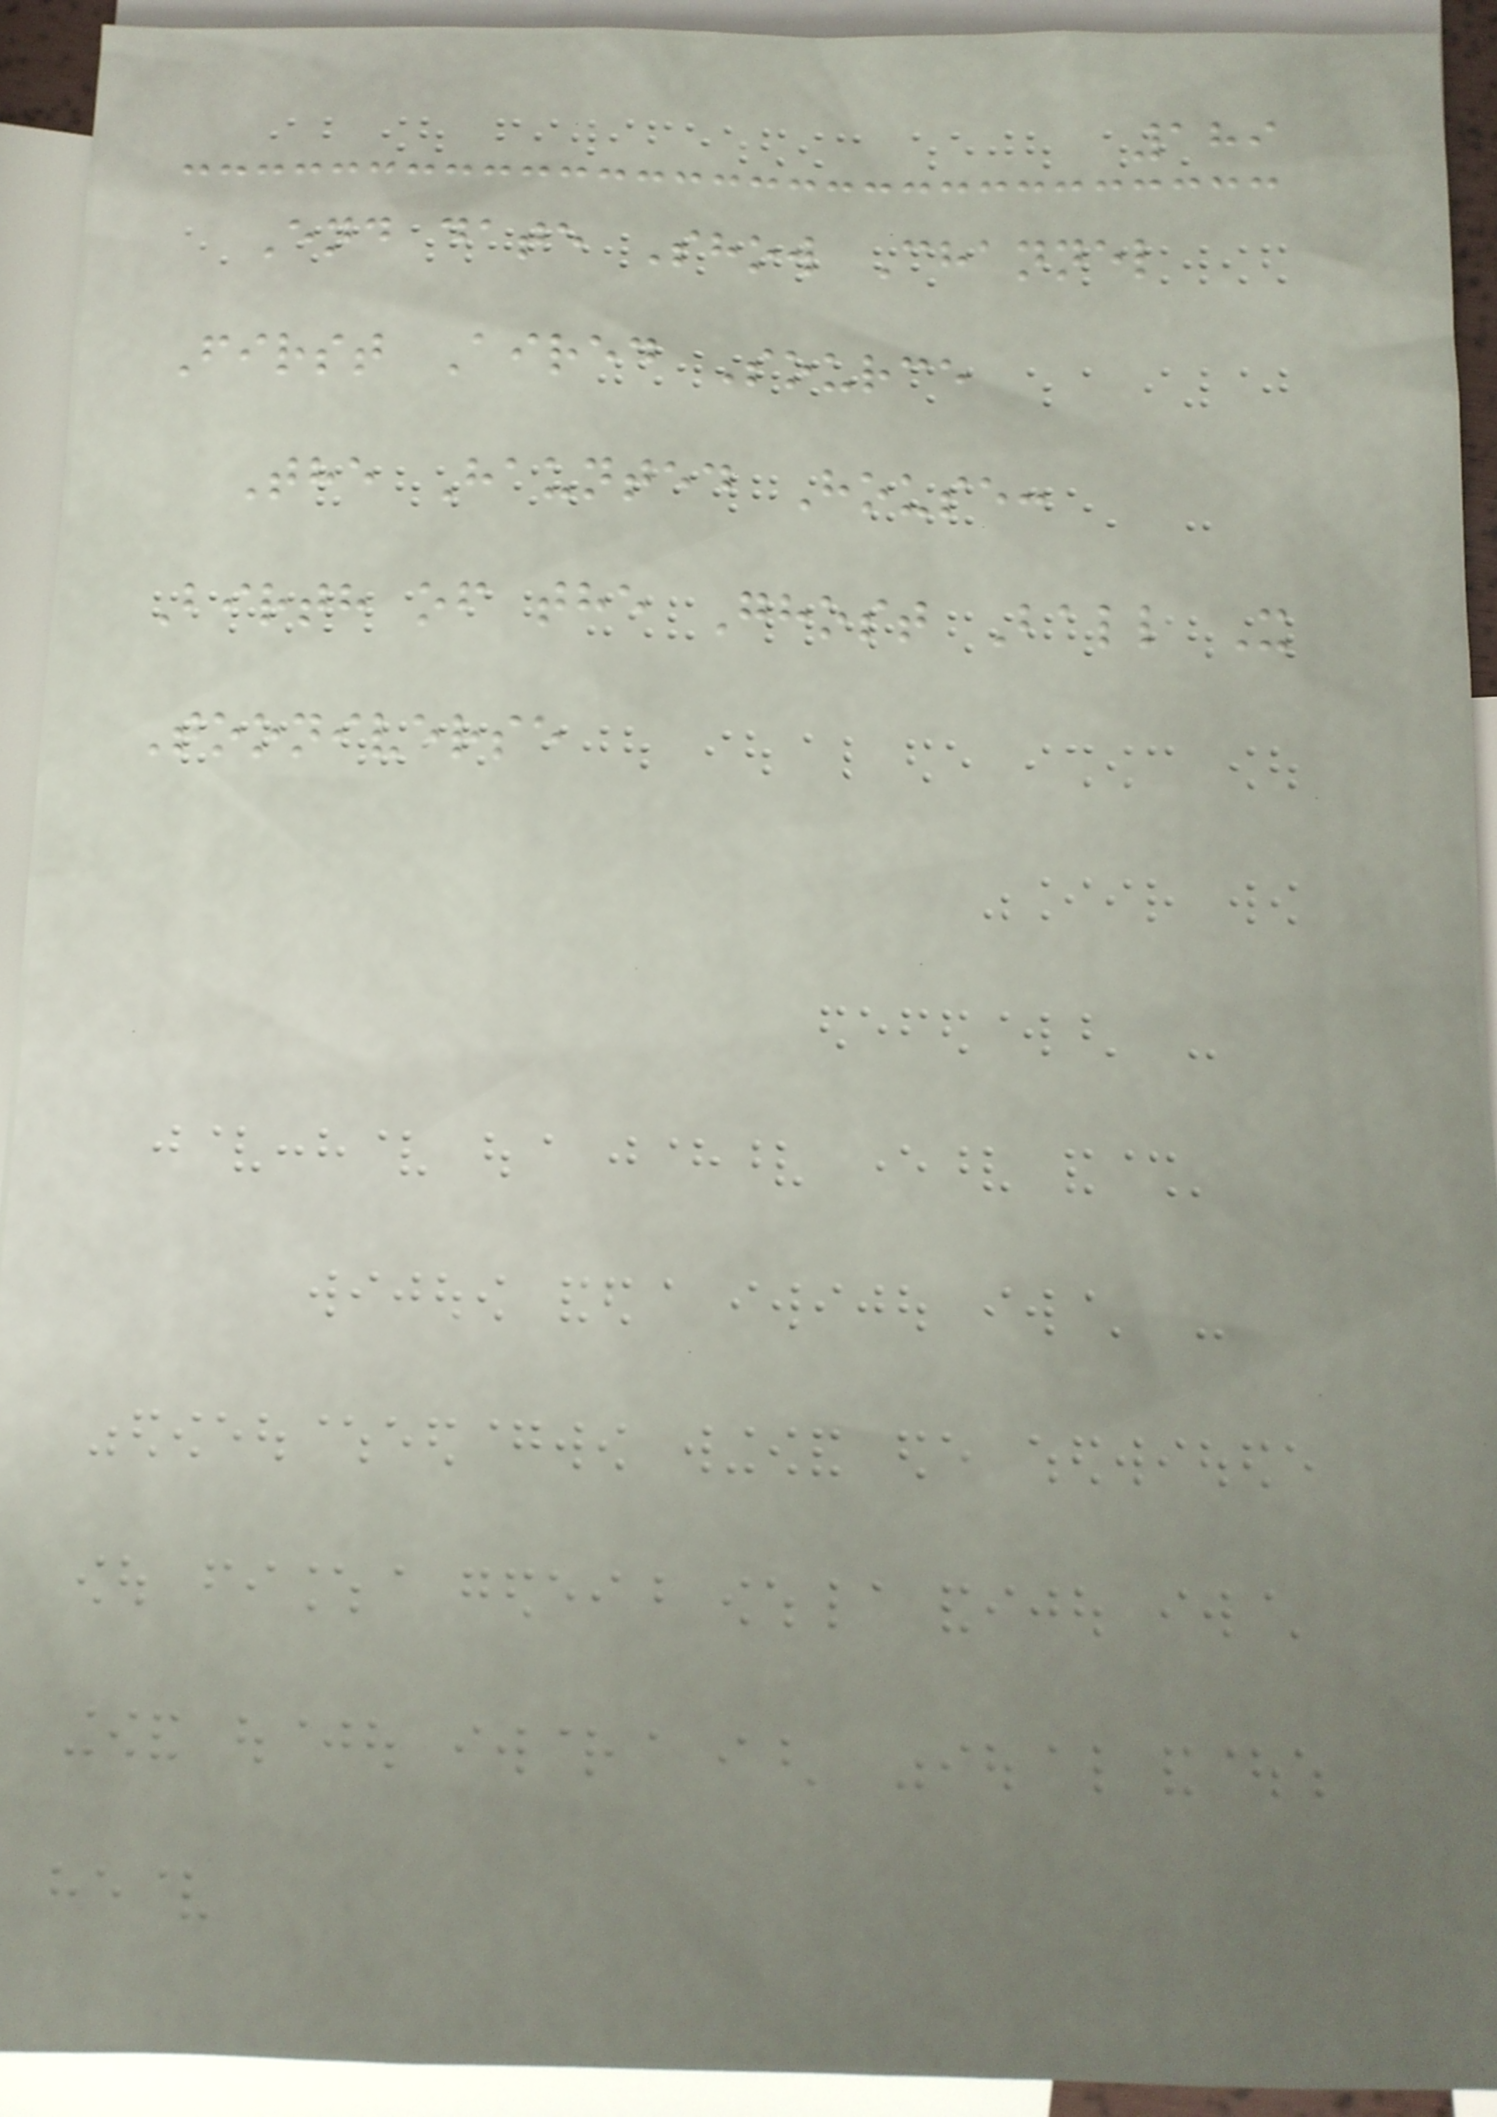189
End date Show Channel
First Aired Source
The Haunted House:
Birth of the Ghost Ball X
Tooniverse
